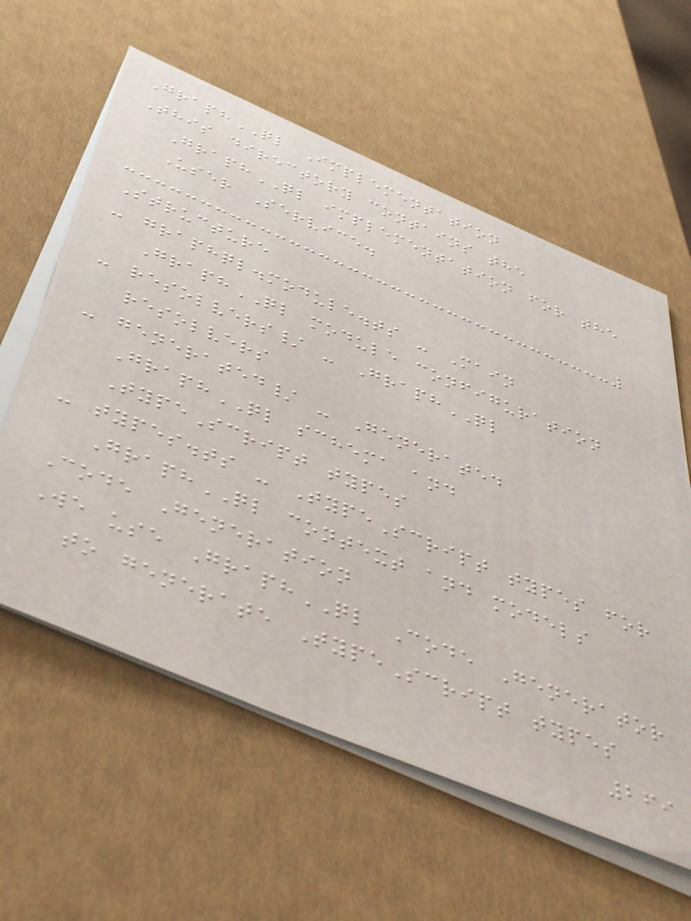GraphQL Implementation
This directory contains the
GraphQL implementation for the
User Service.
Structure
- graphql.module.ts - Main
GraphQL module configuration
- resolvers/ - GraphQL
resolvers
- generated/ - Generated
GraphQL schema and
TypeScript types
- types.ts - TypeScript types for
GraphQL context and models
Code Generation
We use GraphQL Code Generator
to generate TypeScript types
269
